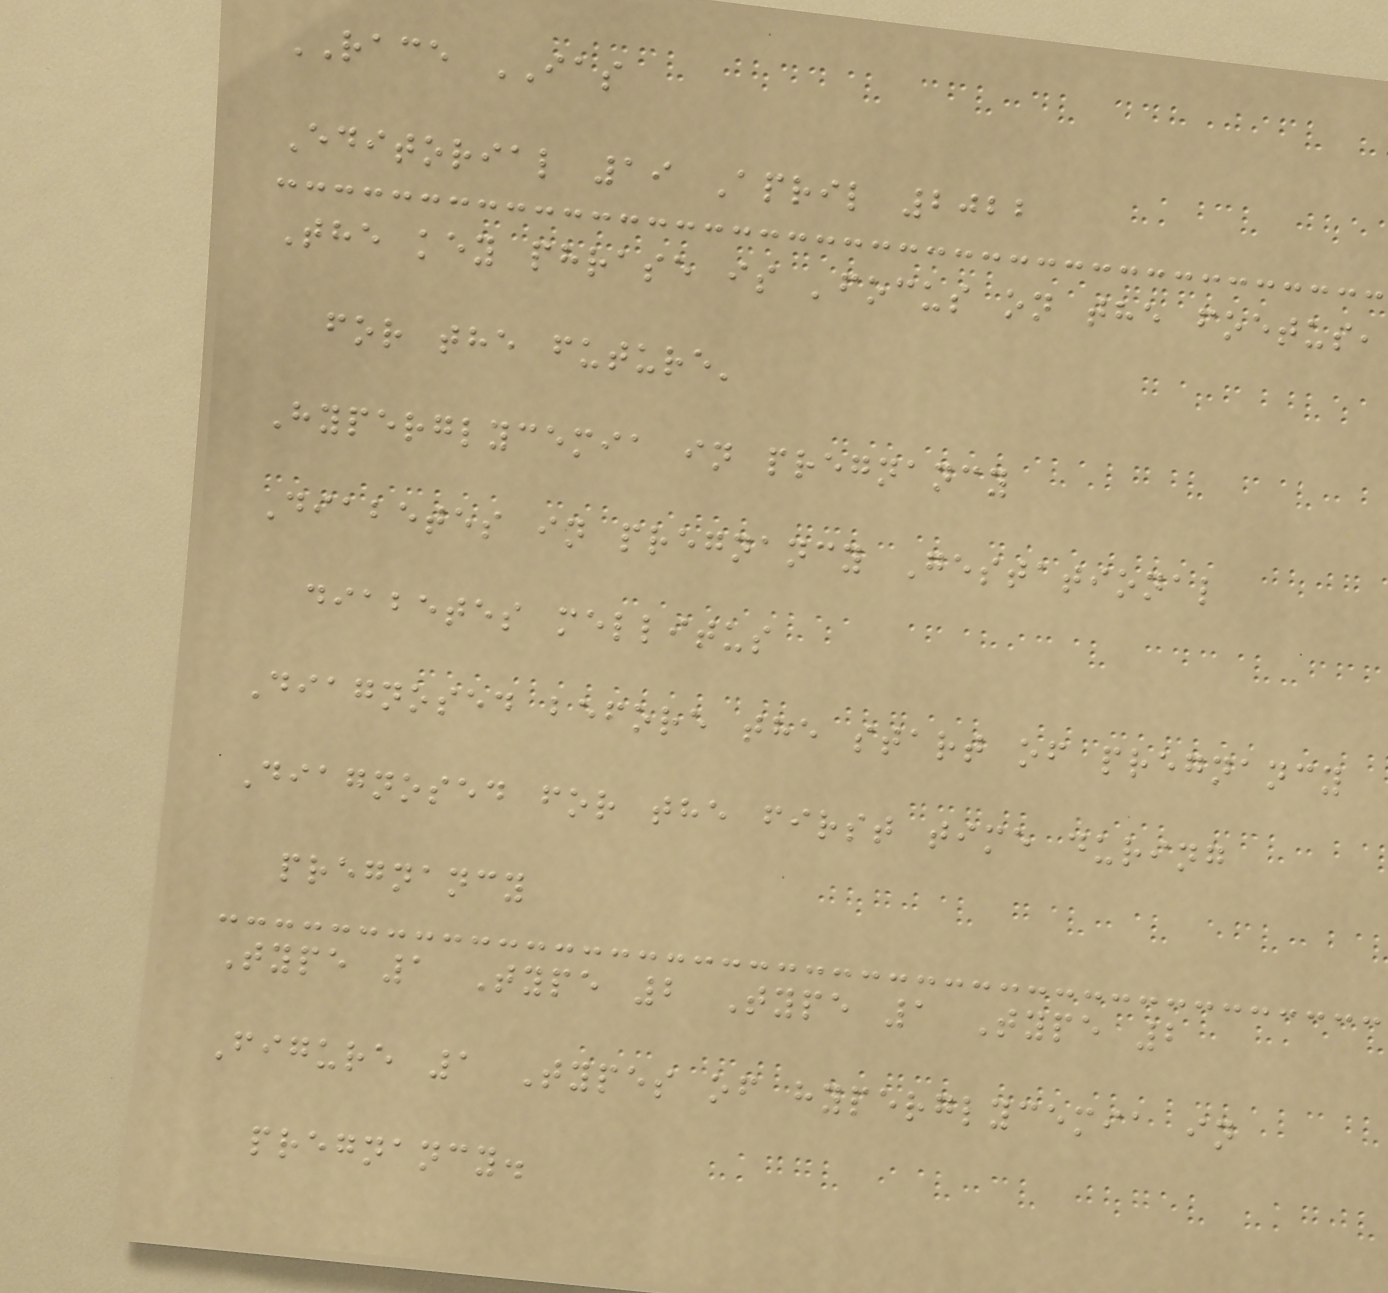RACE IAS
Editorial 19 April 2022
The key phrase is 'focus on the foetus,
for the future'
Hyperglycemia in pregnancy
Diabetes in pregnancy Gestational
diabetes mellitus
Diagnosed before the start of pregnancy
Diagnosed for the first time during
pregnancy
Type 1 Type 2 Type 1 Type 2
Figure 1 Types of hyperglycemia in
pregnancy.
